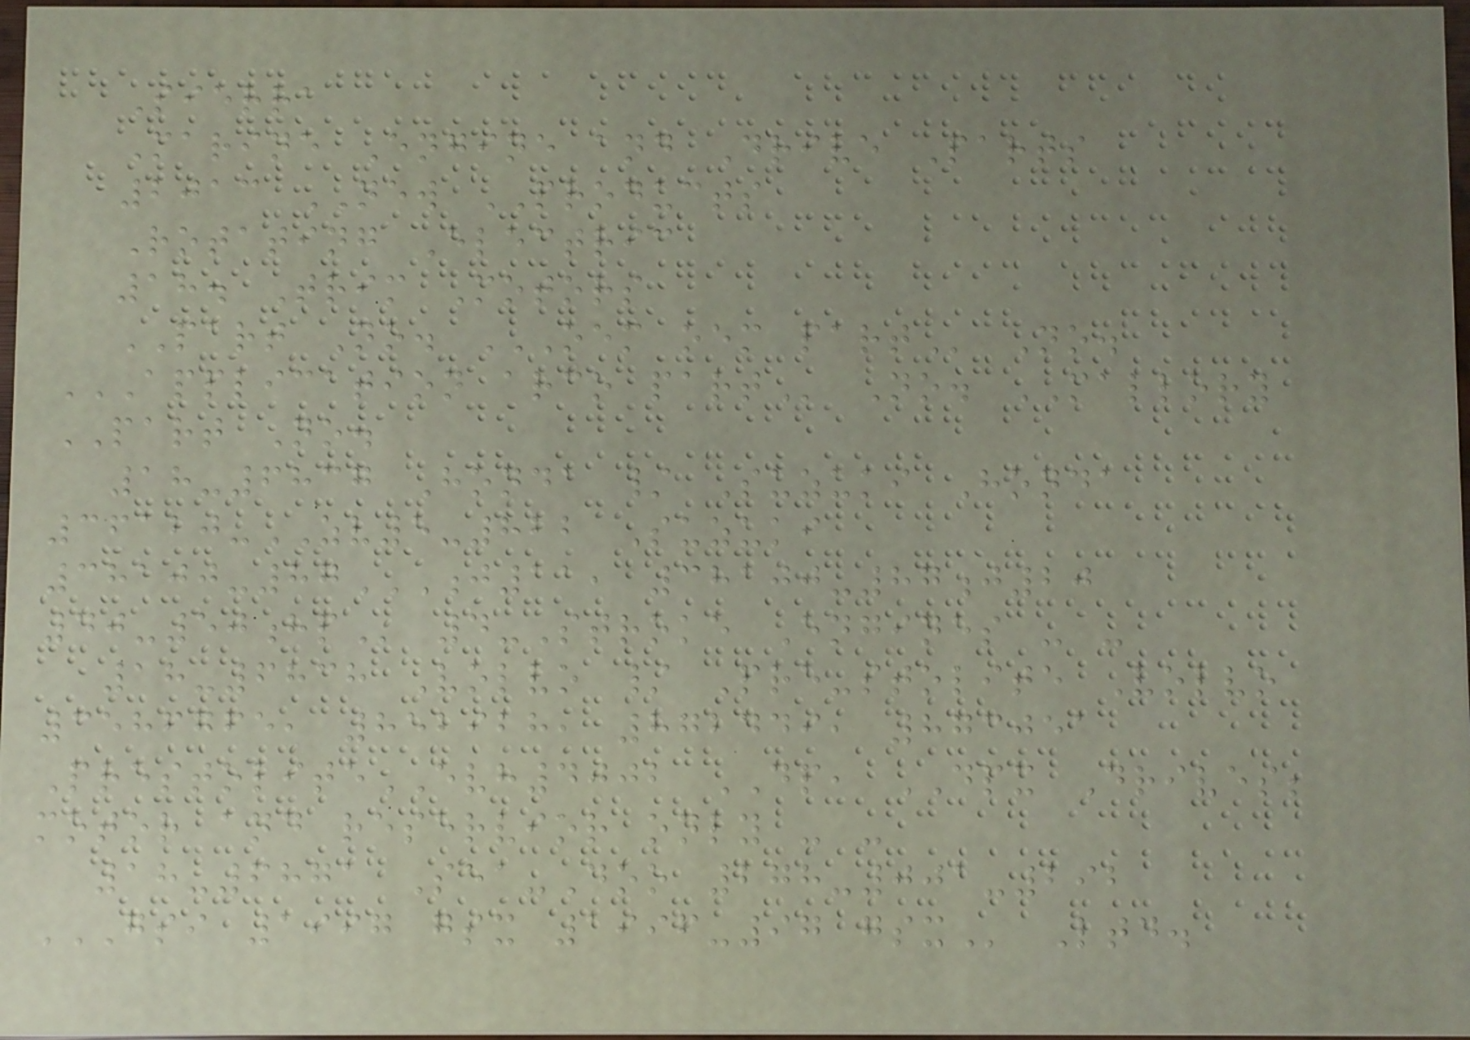Sierra
Marine Engine and Drive Parts
2013 NEW PRODUCTS
Rotating Electric
18. Trim Motors
PART No. OEM OEM PART No.
APPLICATION ARCO PART No. MALLORY
PART No.
18-6837 Honda / Suzuki Honda
36120-ZV5-822 Suzuki
38100-87J11, 38100-87J20
40-50HP 4-Stroke Engines - -
18-6838 Volvo / Pre-stolite Volvo
3586765, 852928, 872449, 873051
PrestoliteEVH4002 DP, DPX Drives;
motor and reservior only - -
18-6871 Sea-Doo 278-001-292
GSI 1997 GSX 1996-97 GSX Ltd.
